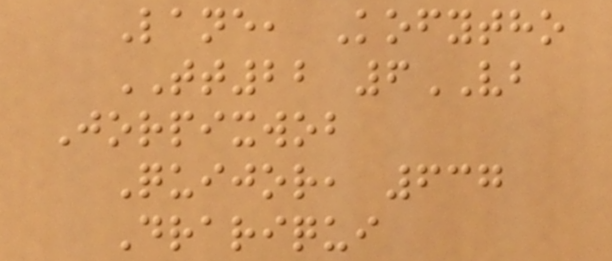Lane, Kofytho
TT22 6VB
Jorpixwob
Quijor, 637
Drariqui
